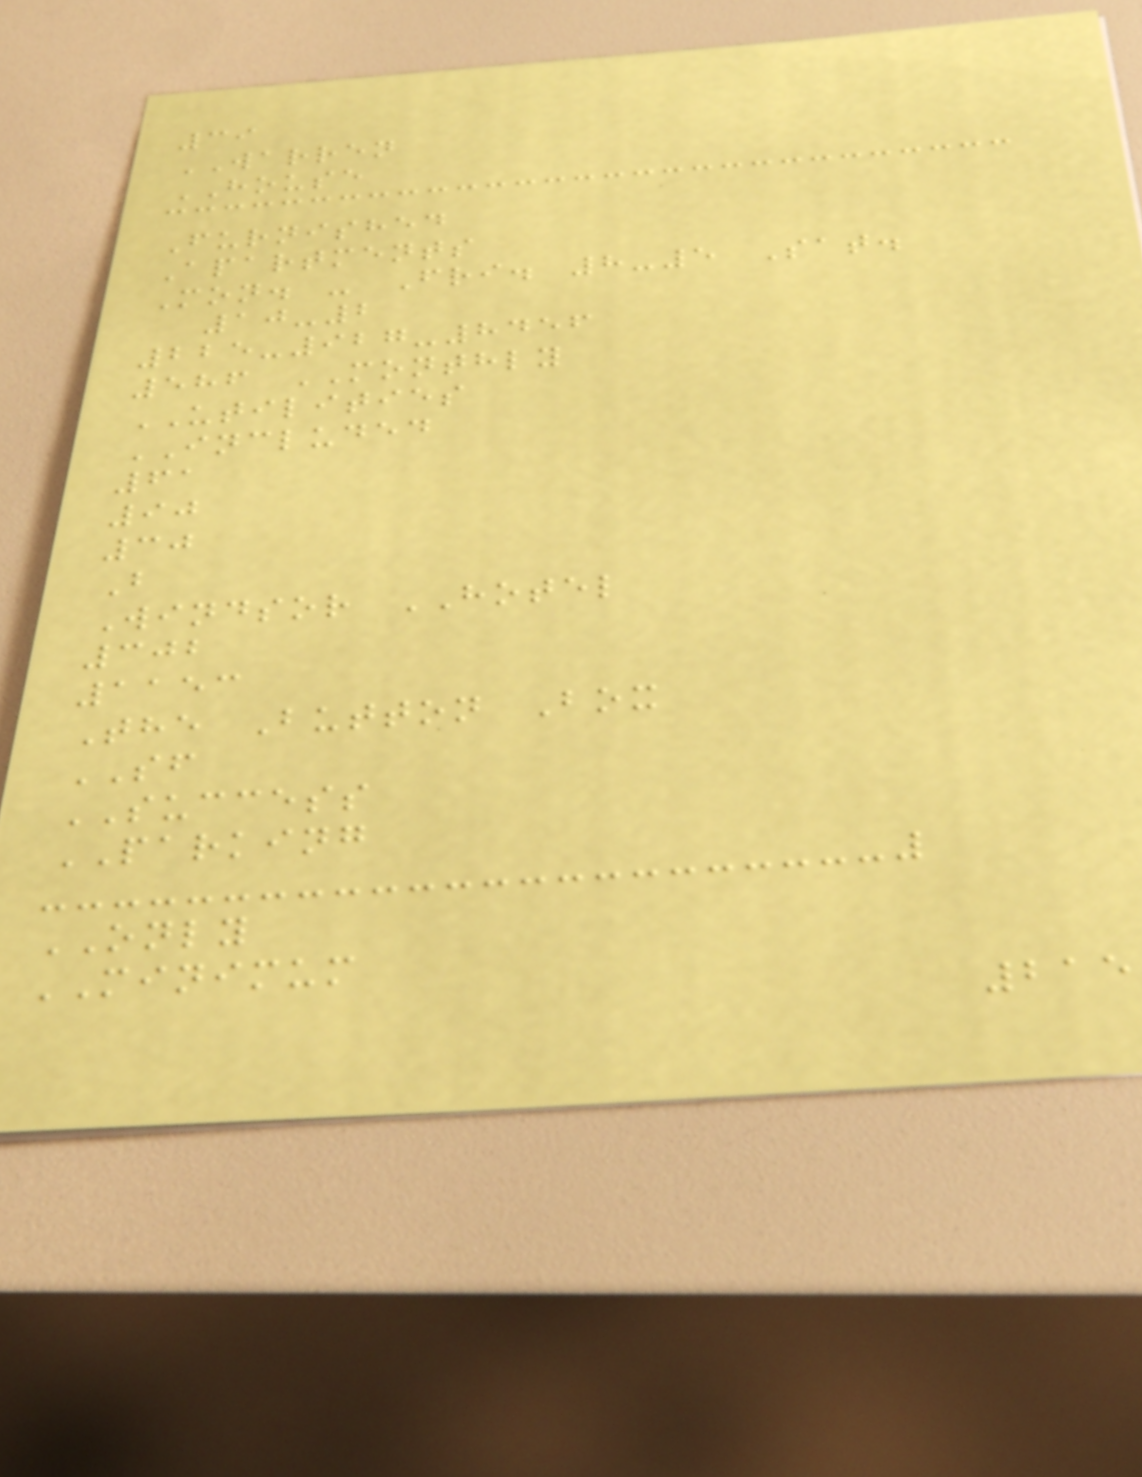39
WARREN
HOUSE
Furnished
Apartments
Mon. - Fri. 8-5 Sat.
10-2
225-927-8456
586 MONTHLY
UTILITIES
INCLUDED
61
90
30
B
Windsor HOTEL
302
1153
The Button Box
SF
SUCCESS
PARKING
ONLY
MINIMUM
215
